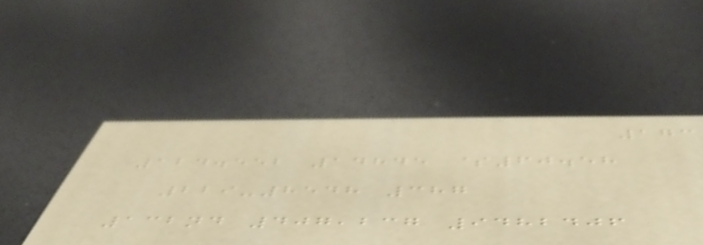173
124.552 14845 $60.58
229-8548 387
132nd 407,237 9482406
